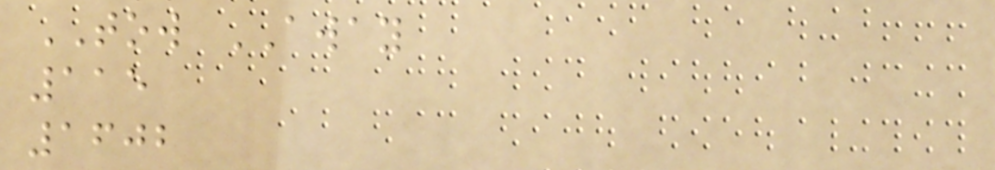TOW AWAY
115
1602
